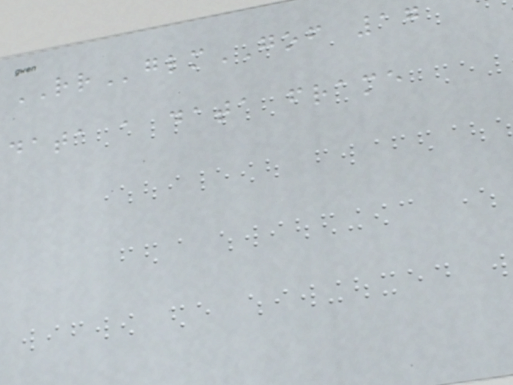RRglmGOF 17
data a data frame
